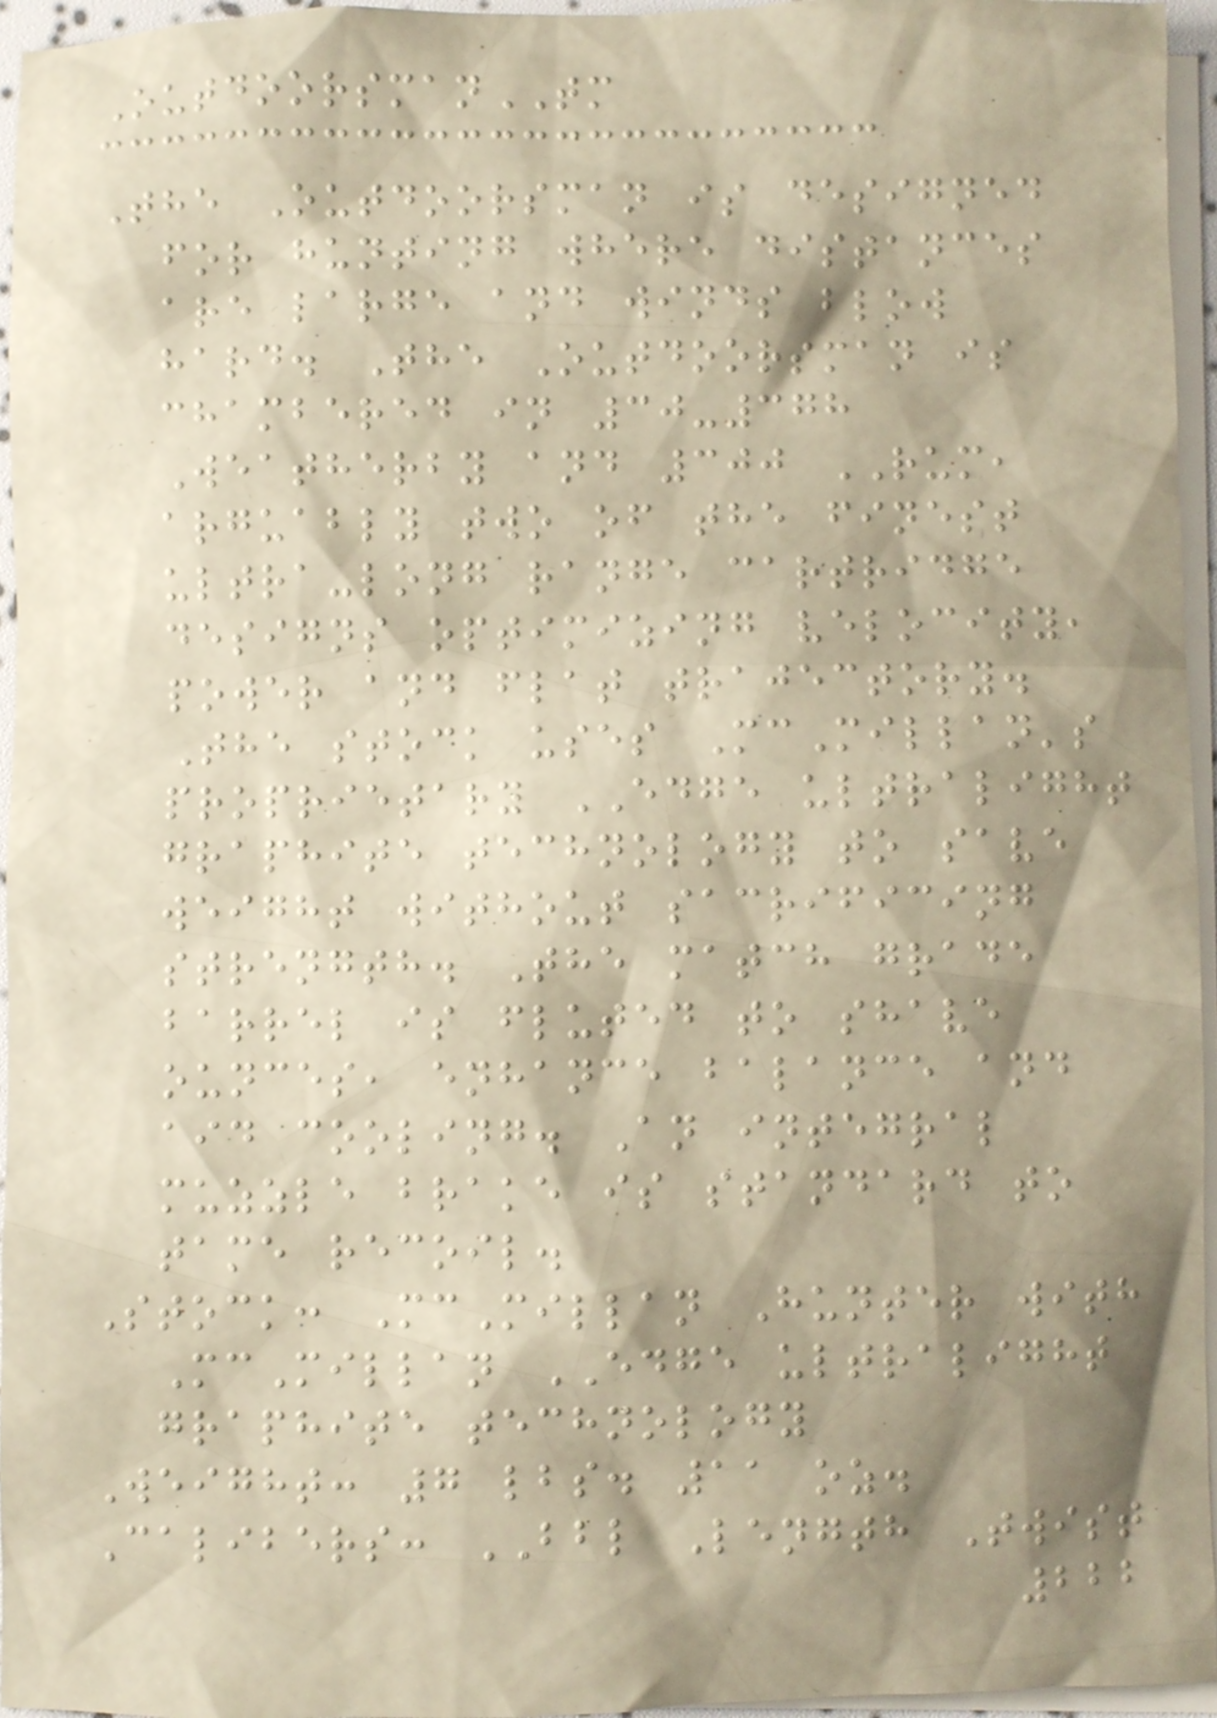OutdoorsmanTM
The Outdoorsman is designed
for hunting where distances
are large and winds blow
hard. The Outdoorsman is
chambered in 30-378
Weatherby and 300 RUM,
arguably two of the finest
ultra-long range cartridge
designs optimizing velocity,
power and flat trajectory.
The stock uses McMillan's
proprietary EDGE ultralight
graphite technology to save
weight without sacrificing
strength. The match grade
barrel is fluted to shave
ounces, enhance balance and
aid cooling. An integral
muzzle brake is standard to
tame recoil.
Stock: McMillan Hunter with
McMillan EDGE ultralight
graphite technology
Weight: 7 lbs. 11 oz.
Calibers: BBL Length Twist
222
